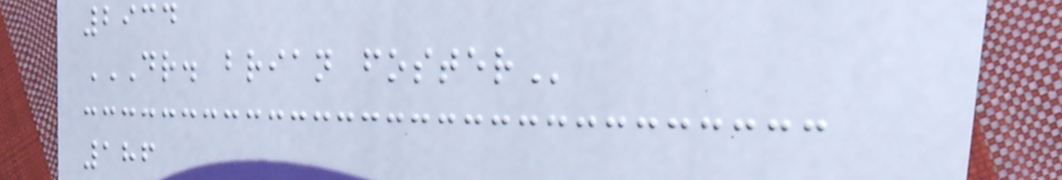2934
DR. BRIAN FOSTER
186
